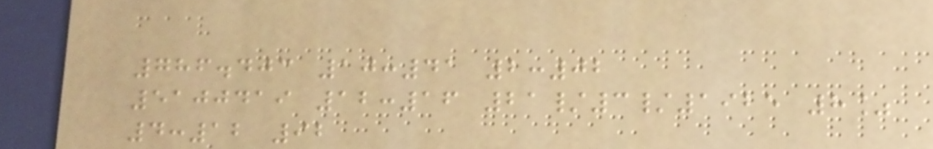786.403 10:41 2:02
5100419 12:16 21/3/1925 8%
4:12 92
